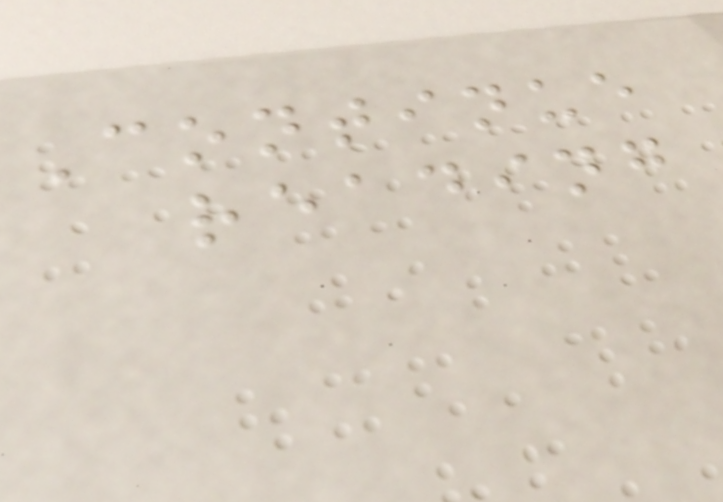Continue
reading
